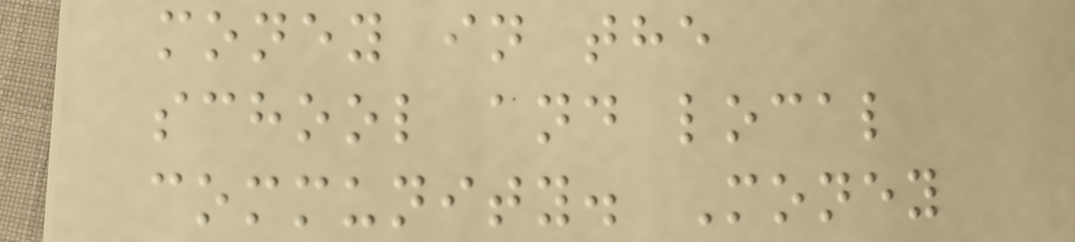money in the
school and local
community. Money
